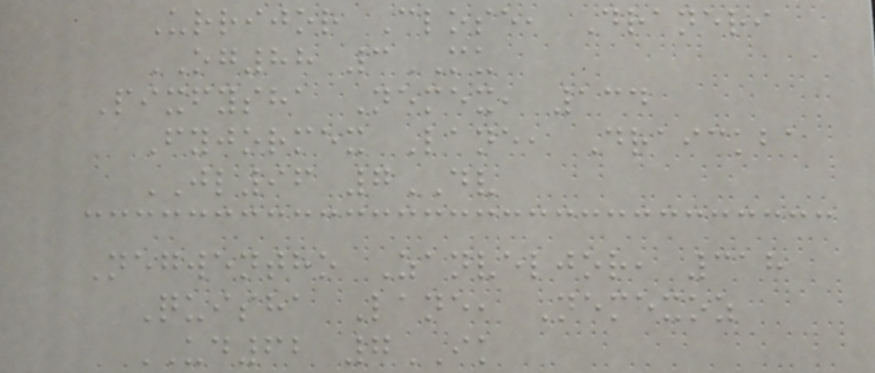Urrijor Close, Draneri
OG88 3MU
Pixfysha Nemex, 134
Fyjormex Lane, Draickba
JL96 7DV
Negwentho Zanveljor, 318
Quisha Lane, Nemexoz
UD62 7IK
